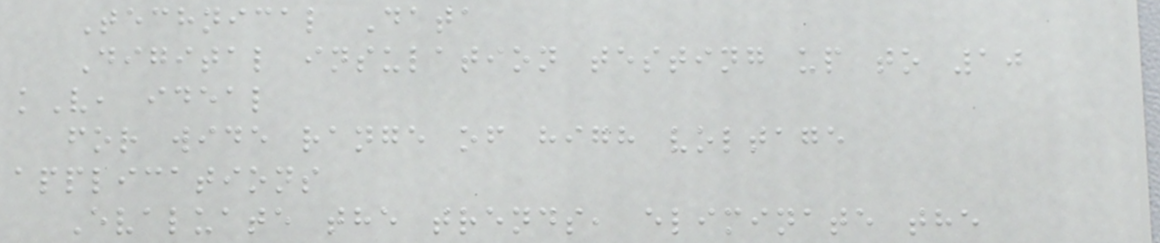Technical Data
Digital insulation testing up to 10
kV, ideal
for wide range of high voltage
applications
Evaluate the trends, eliminate the
